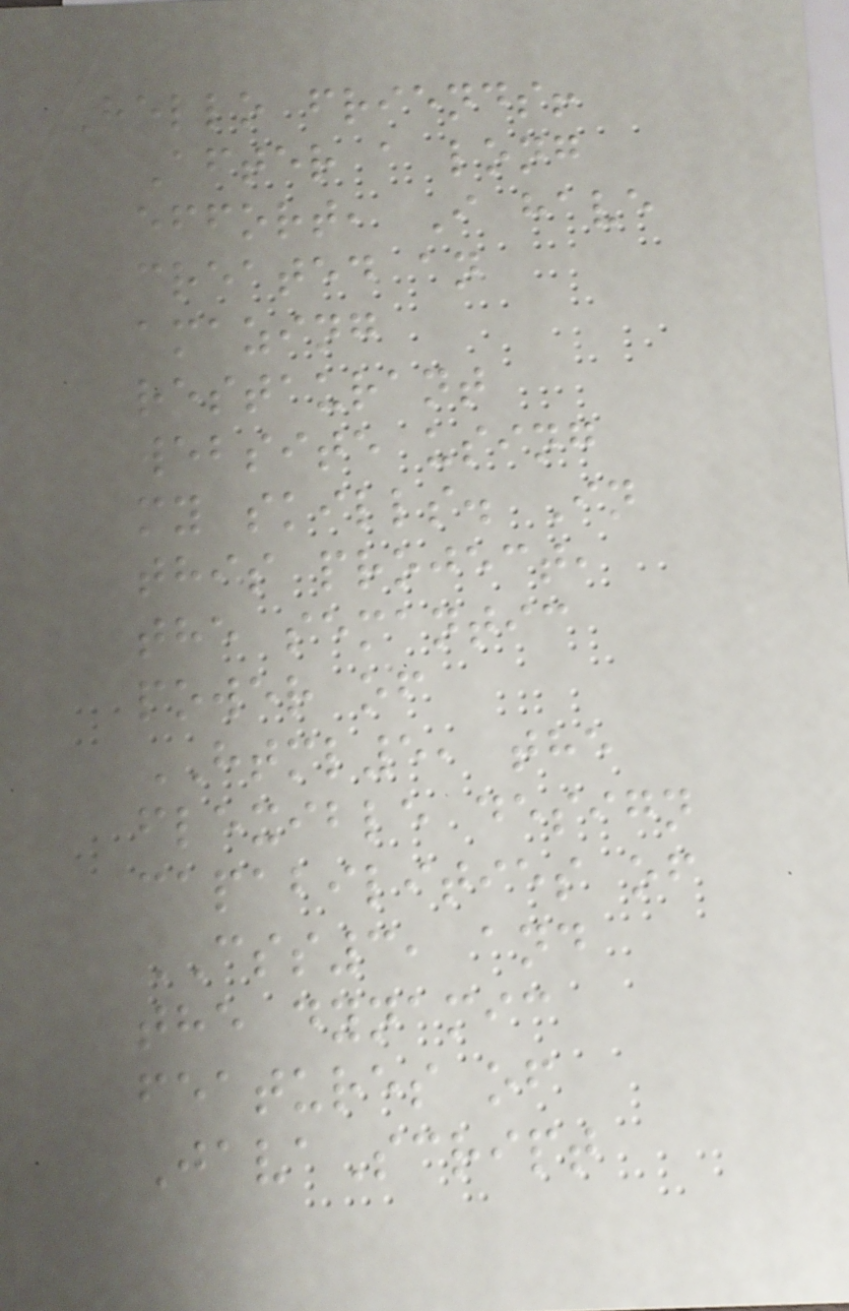Hello friends!
After a long
effort, I have
created an
amazing
restaurant
website using
my skills. In
this project,
the semantic
power of
HTML5, the
flexible design
capabilities of
CSS3, and
the dynamic
features of
JavaScript
